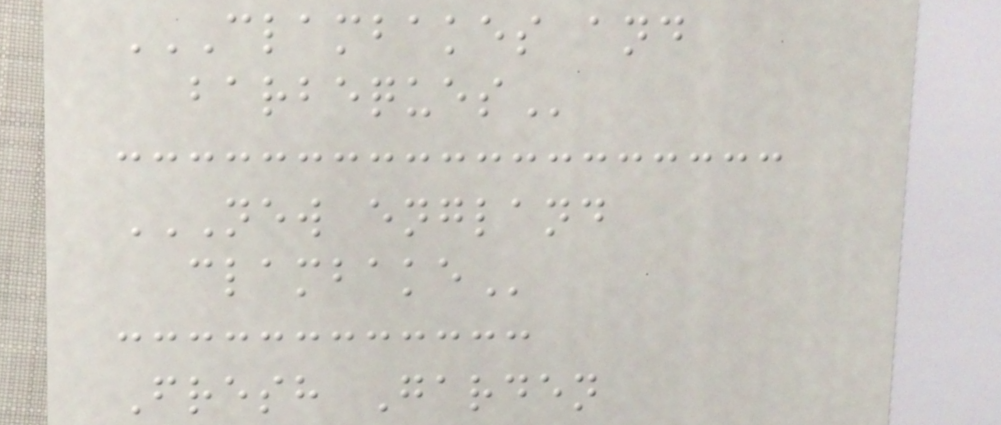CLAMBAKES AND
BARBEQUES
NEW ENGLAND
CLAMBAKE
Fresh Garden
